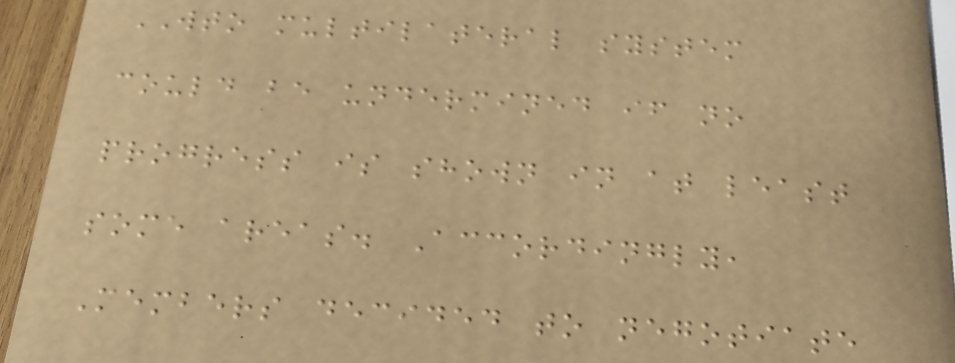WTO multilateral system
could be undermined if no
progress is shown in at least
some areas. Accordingly,
Members decided to negotiate
